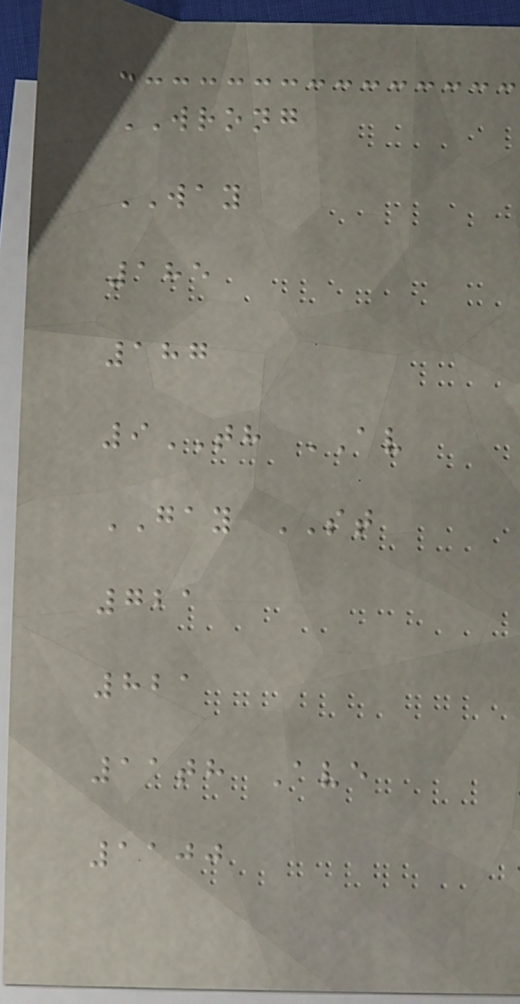WRONG
WAY
185
187
9TH AV
GAY ST
721
821
11th Ave
1100
